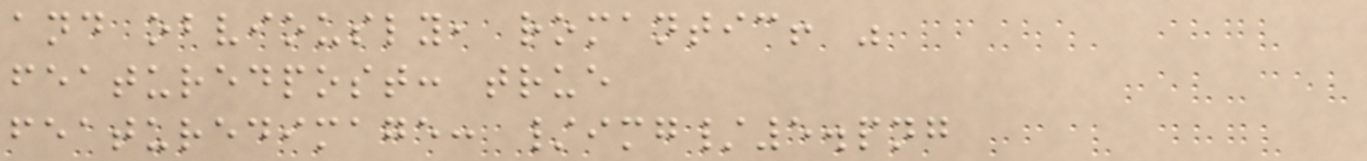and obviously, romantic! "
featuredpost: true
featuredimage: /img/5.png
